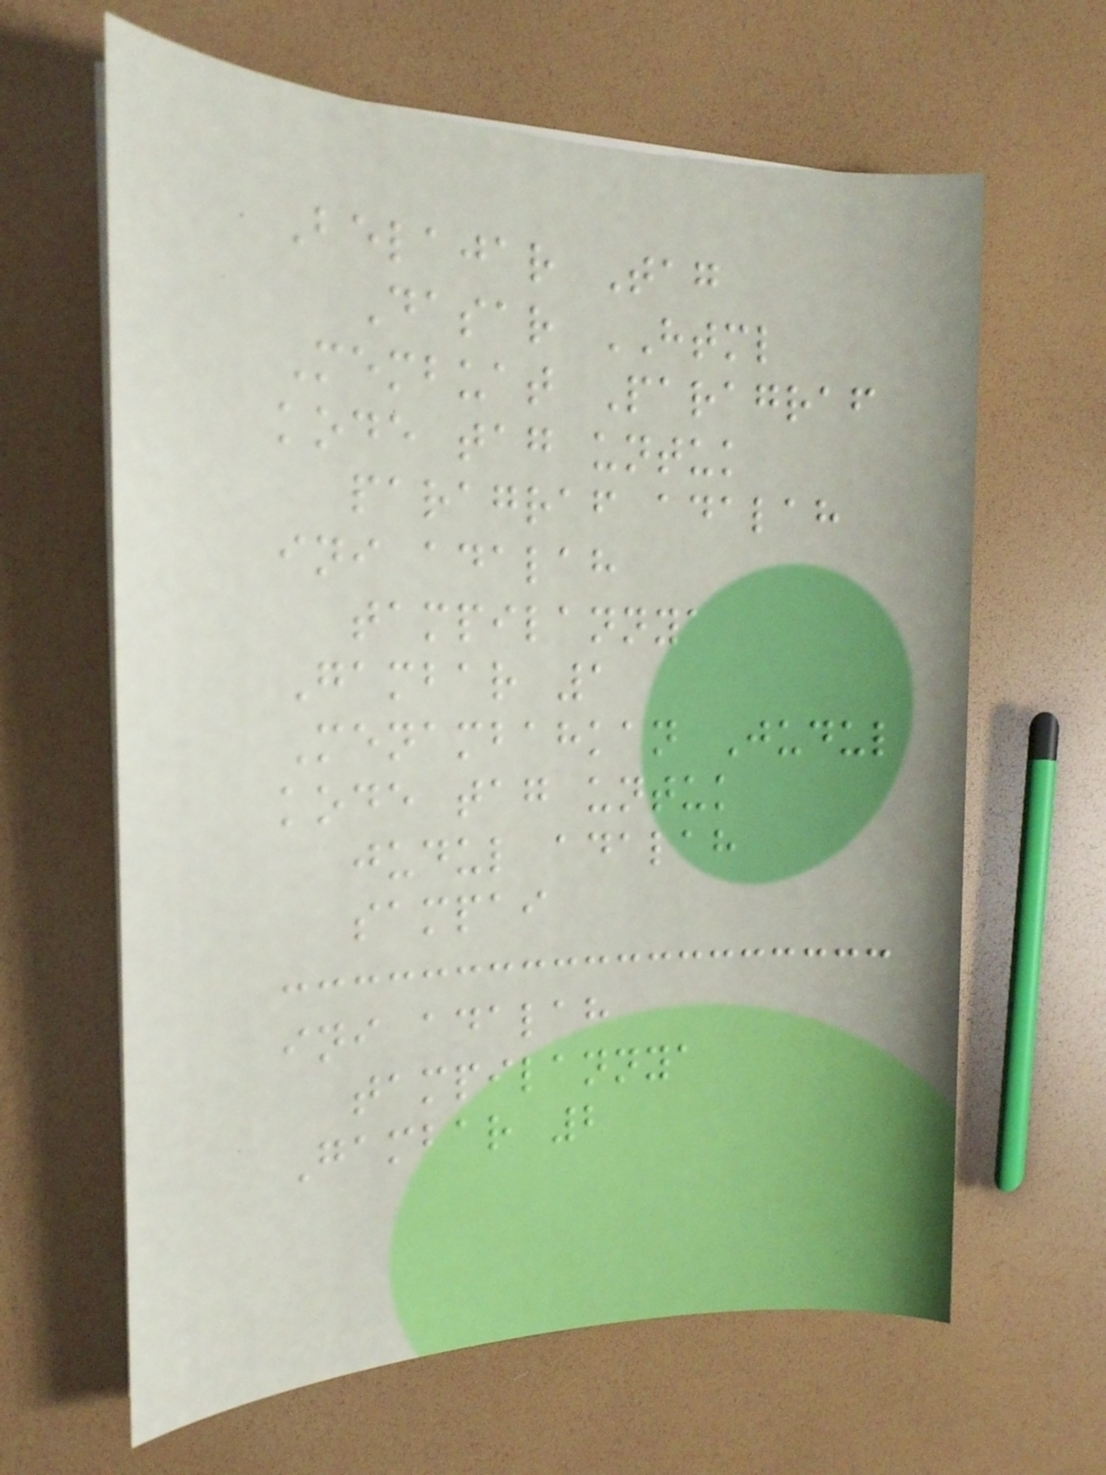Belajar Tag
Dasar HTML
Membuat Paragraf
kode tag untuk
paragraf adalah
ini adalah
tampilannya
Gambar 1
Menambahkan Judul
kode tag untuk
judul adalah
sampai
ini adalah
tampilannya
Gambar 2
